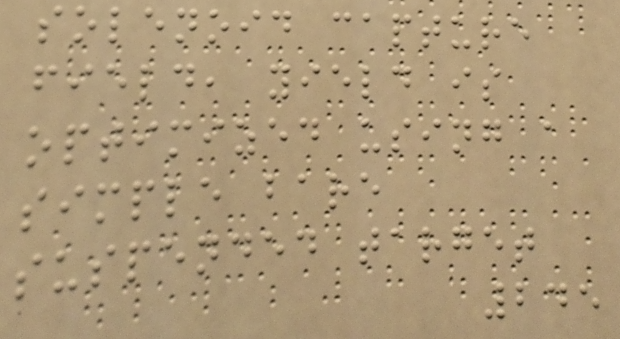solenoid capture
field, yield is
optimized using a
simple bare
suspended target
245
